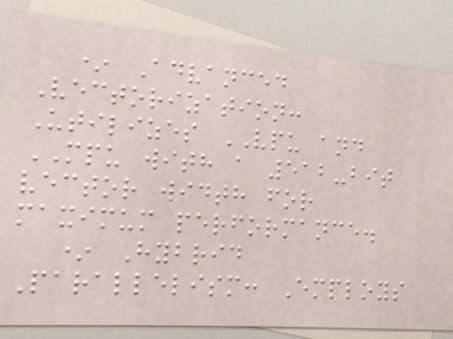* Advanced
Vectorization:
Utilizes VPU and
MPU with a 512-bit
vector width for
maximum performance.
* Hybrid
Parallelism: Employs
